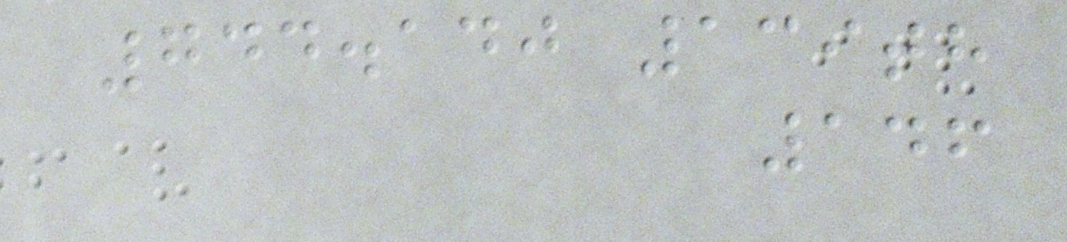744.140 139th
146
